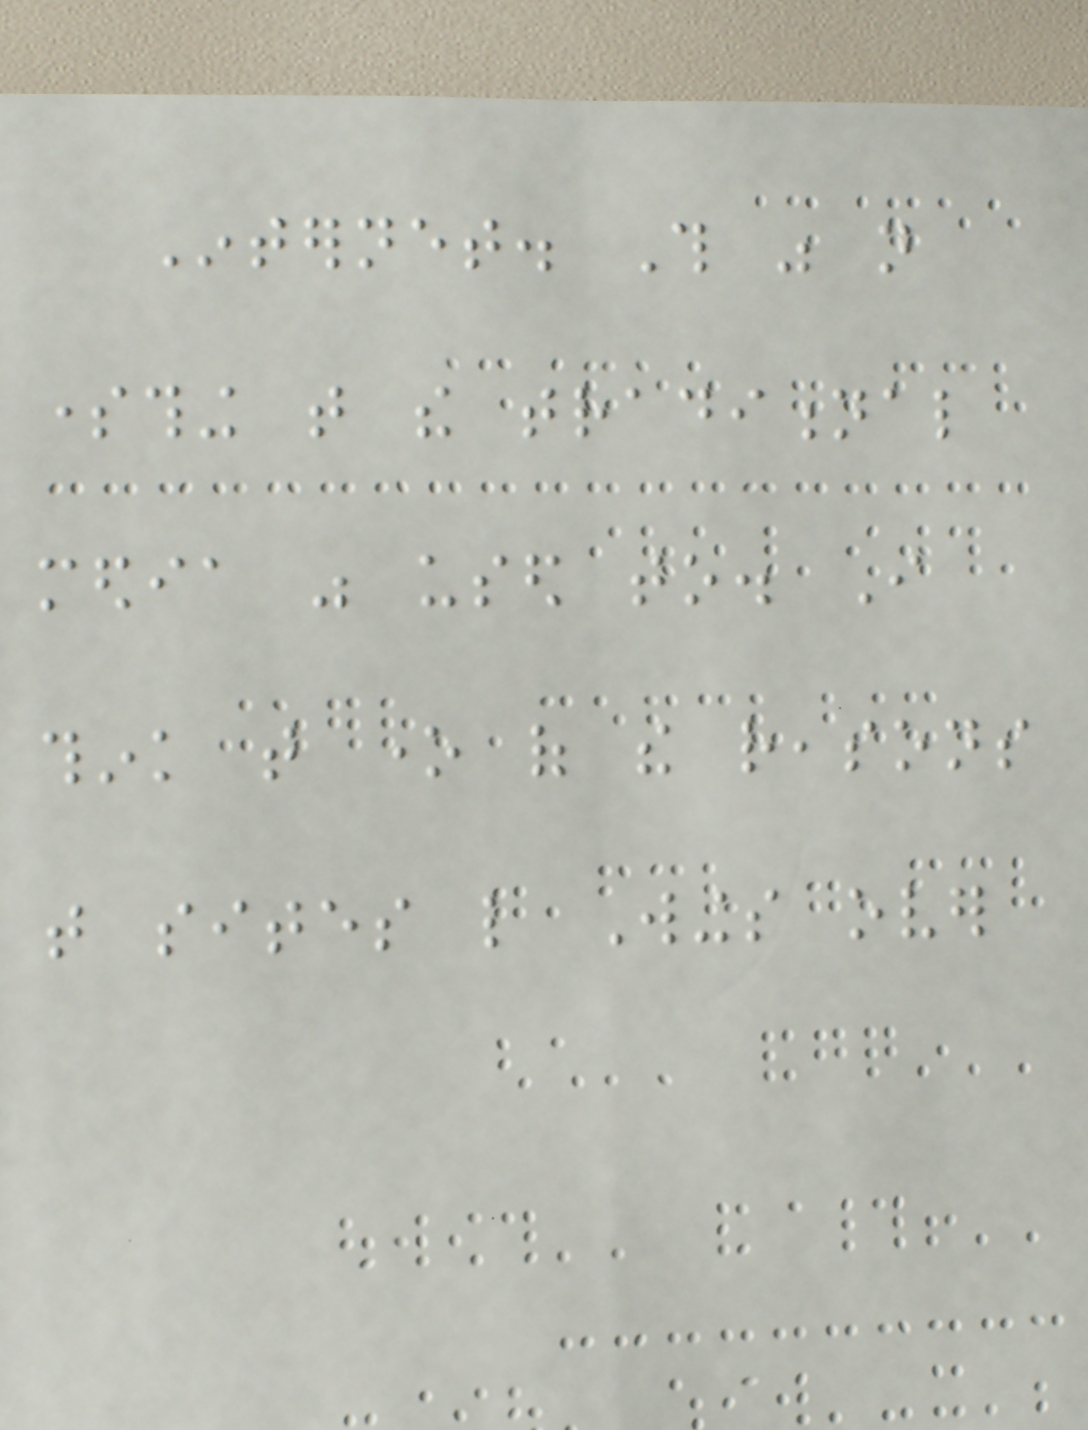Internet. This was not
something that the traditional
media was used to. I
think that one of the reasons
that sites like Wings over
